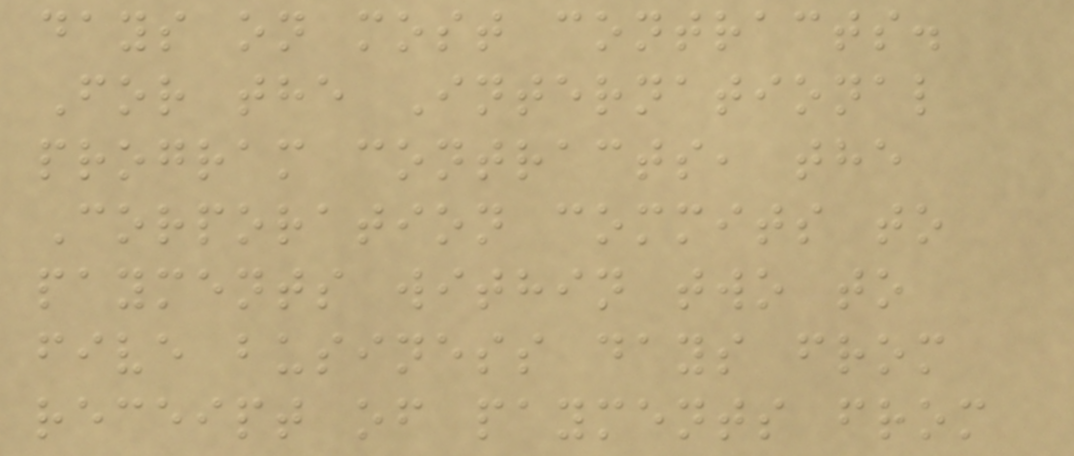days on most contracts.
For the International
program contracts, the
Corporation commits to
payments within two to
five business days from
receipt of payments from
